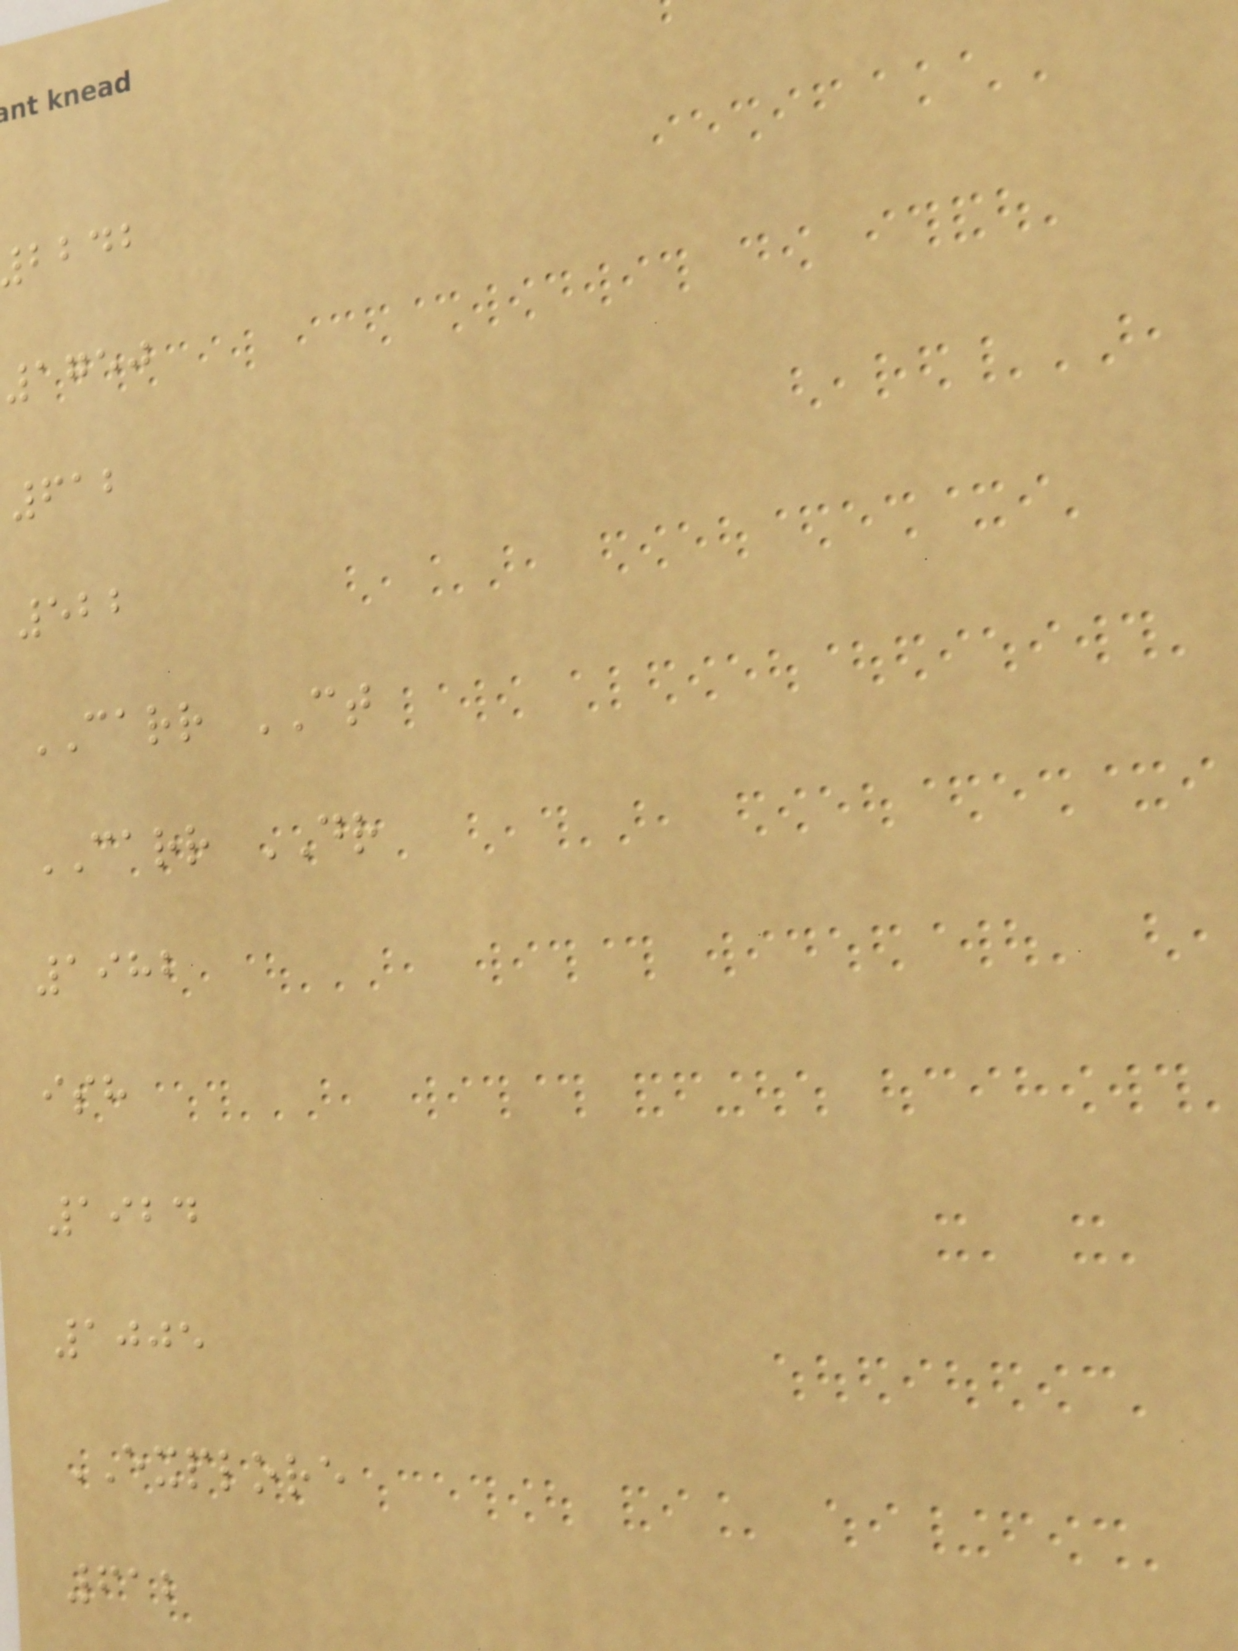bbdb
1750
612
522
CARR CT
CARR DR
1982
ish
1924
1005
EXPLORE
612
